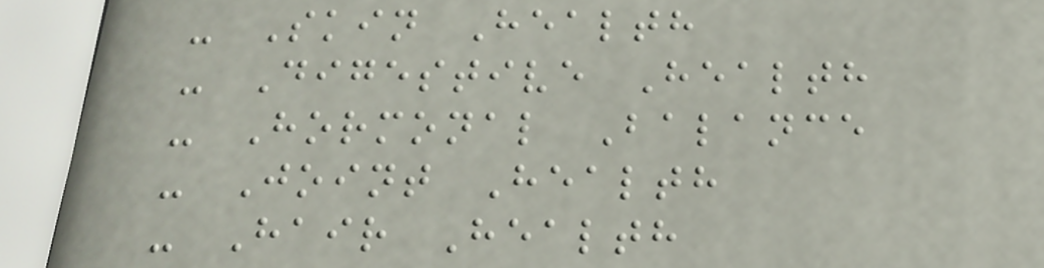- Skin Health
- Digestive Health
- Hormonal Balance
- Joint Health
- Hair Health
